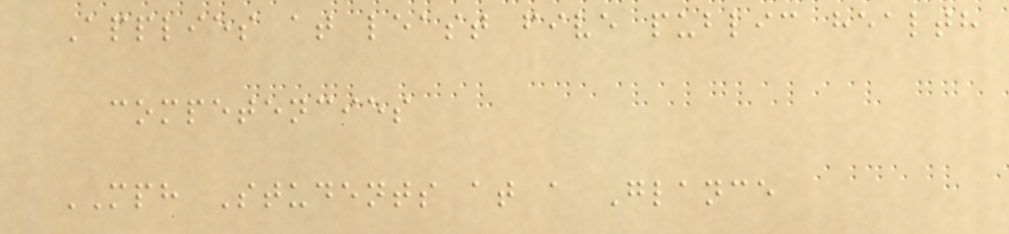Applies at least five public health
competencies
MPH Students at a Glance
